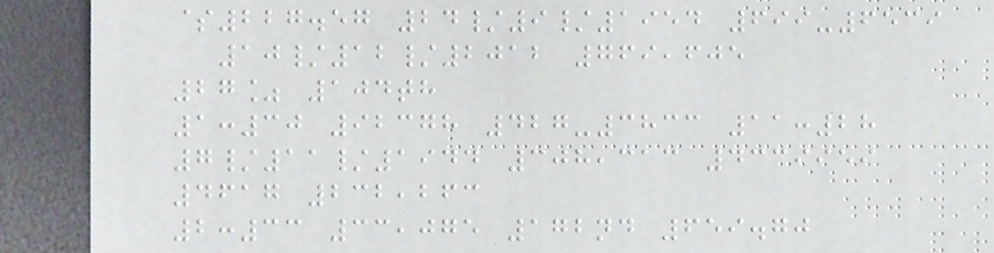$227.57 24/9/1954 699-6539
10/12/2012 769,605
27% 104th
1:30 92378 427-3833 11:28
7/11/1944 308,313 4339959
4617 232,263
2:33 33,075 172nd 659.70
